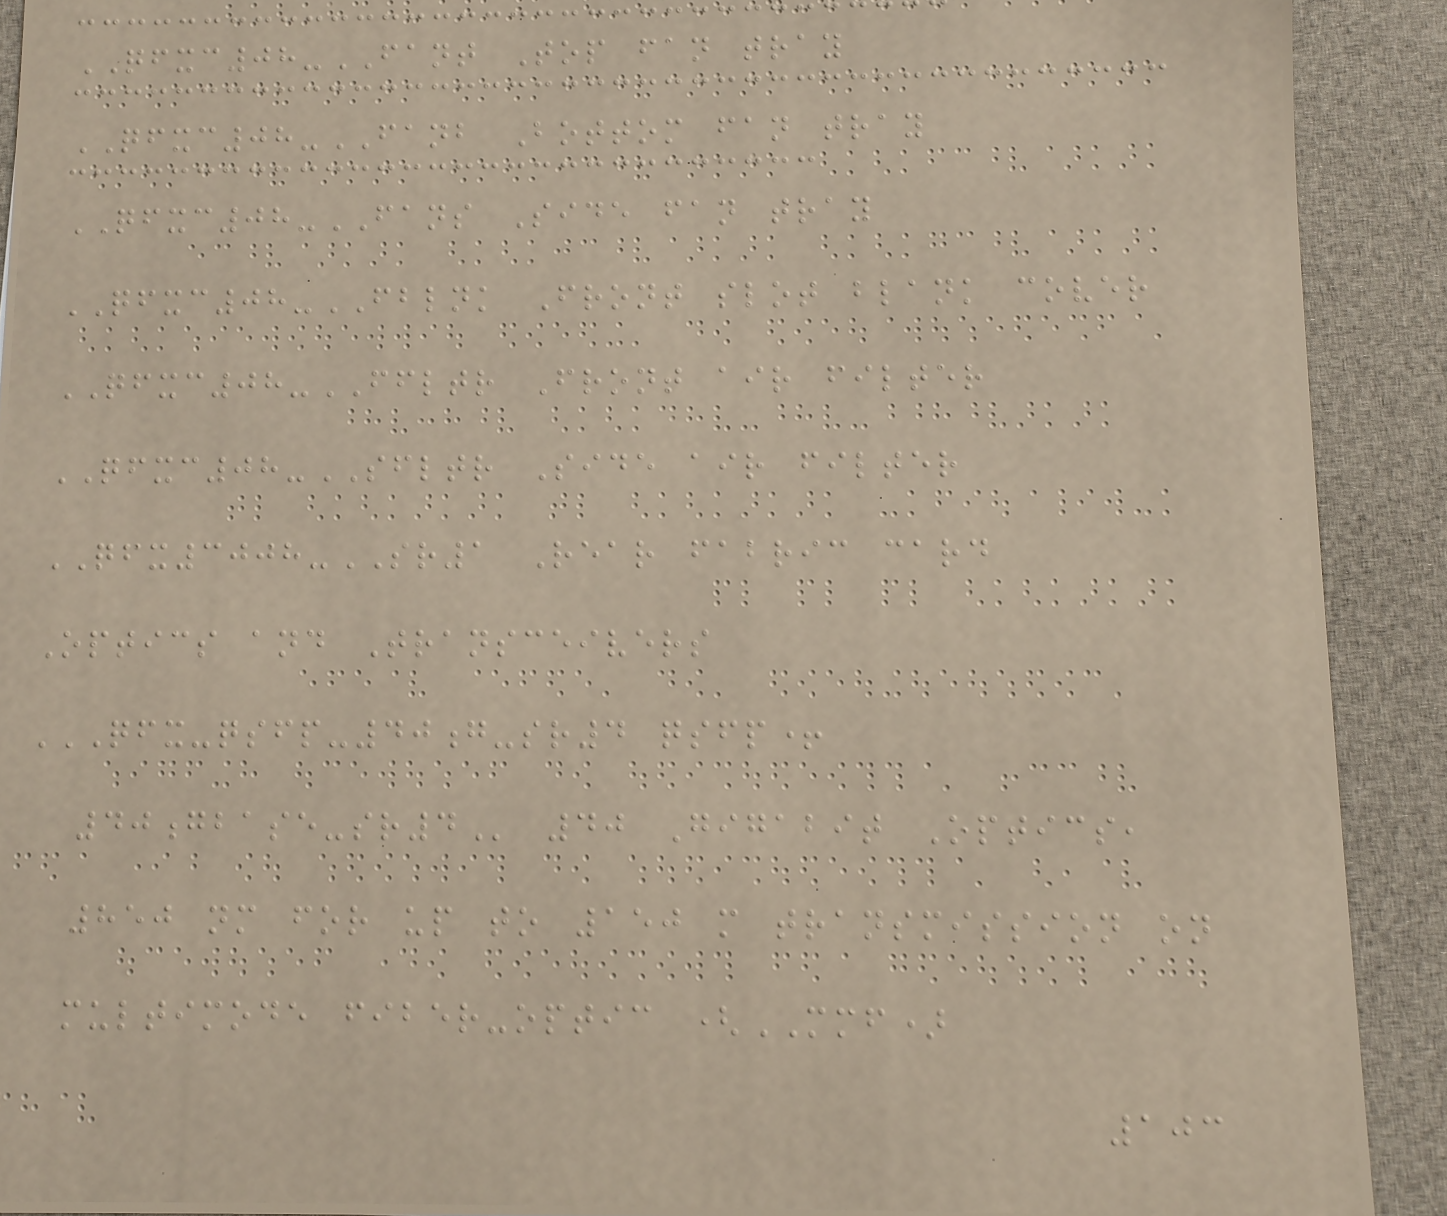QFXC08-FANT Top fan tray
QFXC08-FANB Bottom fan tray
QFXC08-FANS Side fan tray
QFXC08-FBLNK Front slot blank cover
QFXC08-FFLTR Front air filter
QFXC08-SFLTR Side air filter
QFX3008-SR1 Rear fabric card
Optics and Transceivers
QFX-QSFP-40G-SR4 QSFP+
40GBASE-SR4 40 Gigabit Optics,
850 nm for up to 150 m transmission on
multimode fiber-optic (MMF)
103
